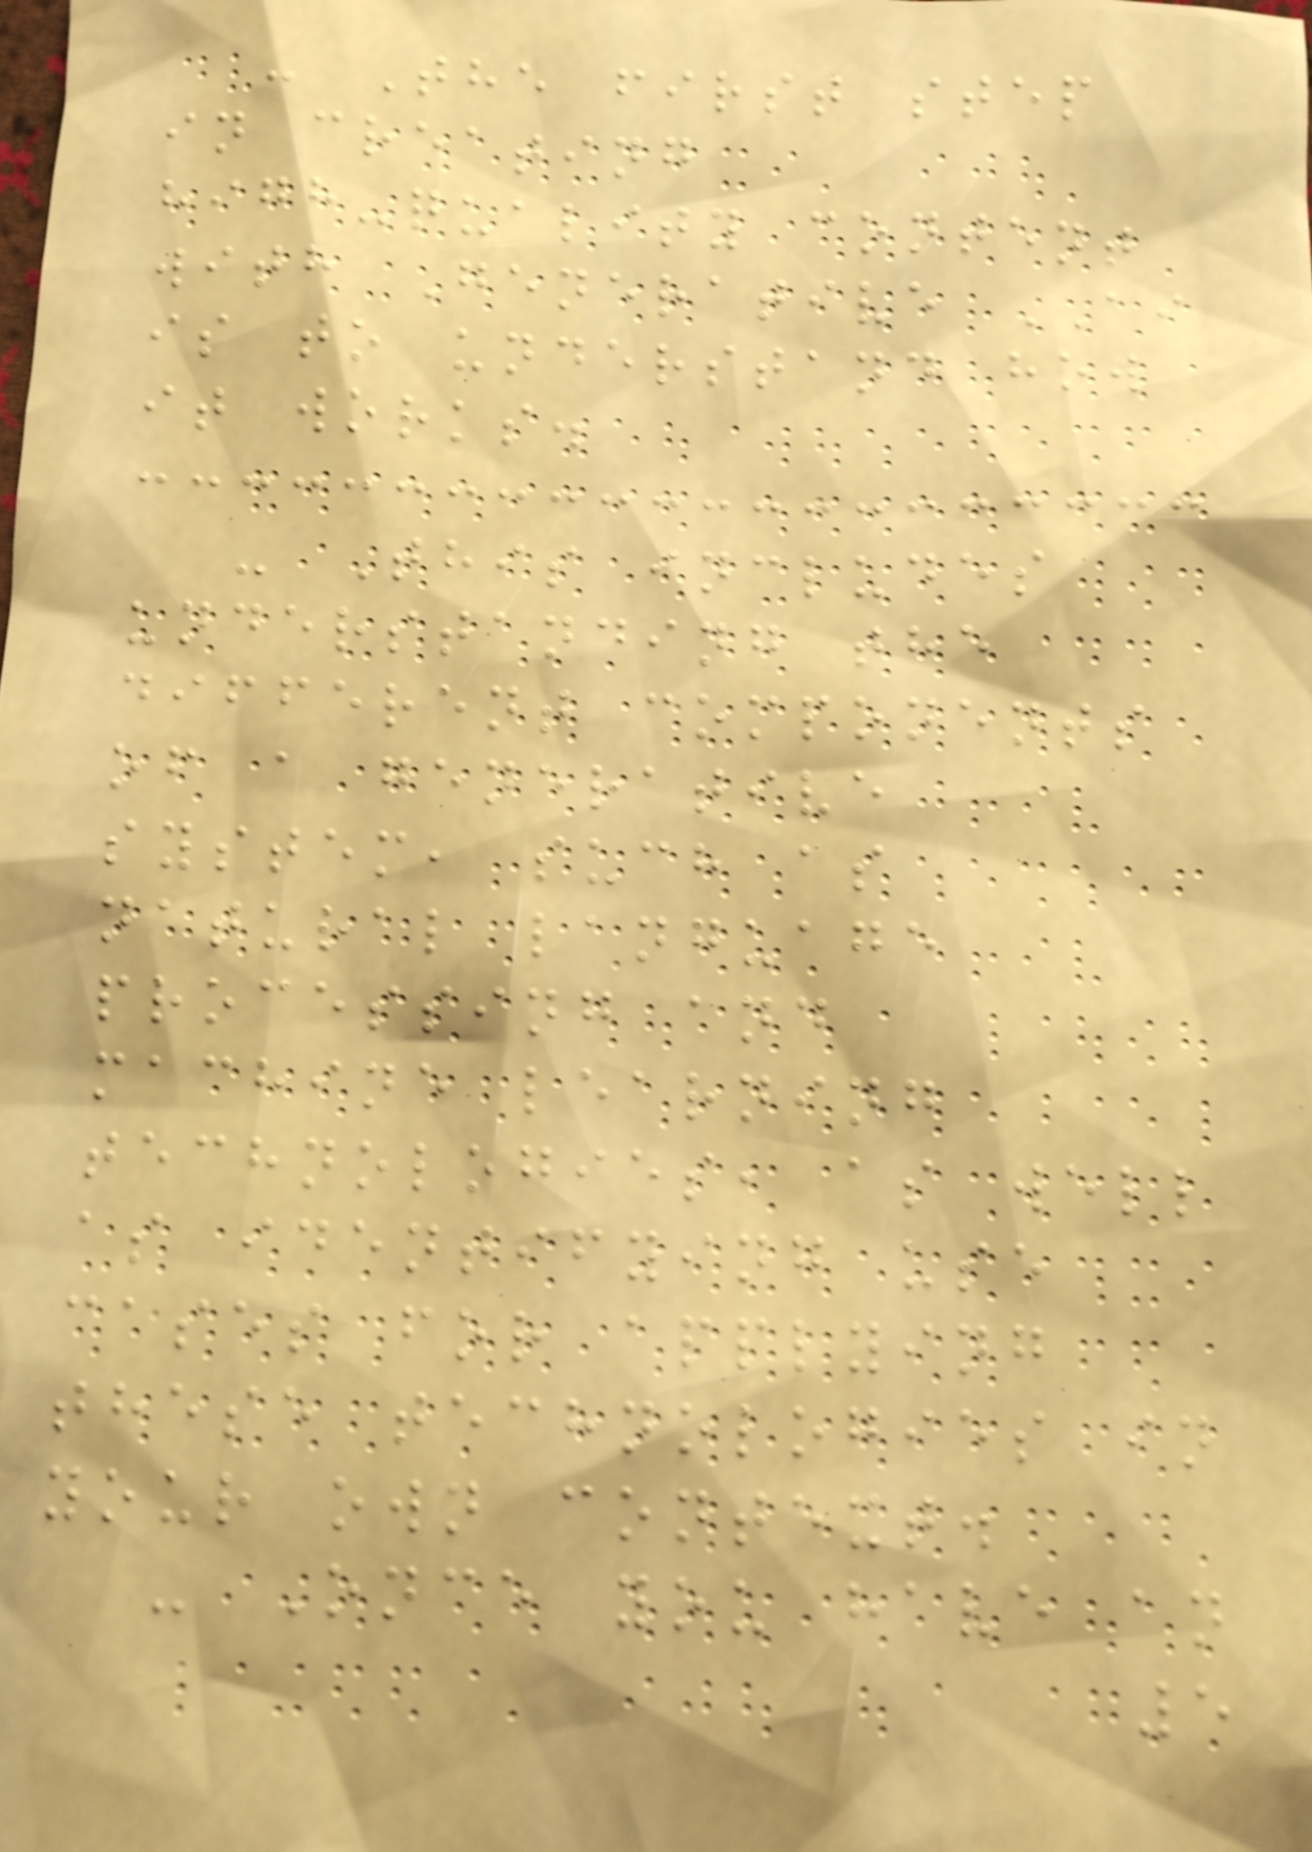- The first step
in creating
high-quality content
with Generative AI
is to understand how
it works.
- This includes
understanding the
different components
of a generative
system, such as
natural language
processing and
machine learning
technologies, as well
as identifying use
cases for applying
these technologies in
your own context.
- Once you have an
5
